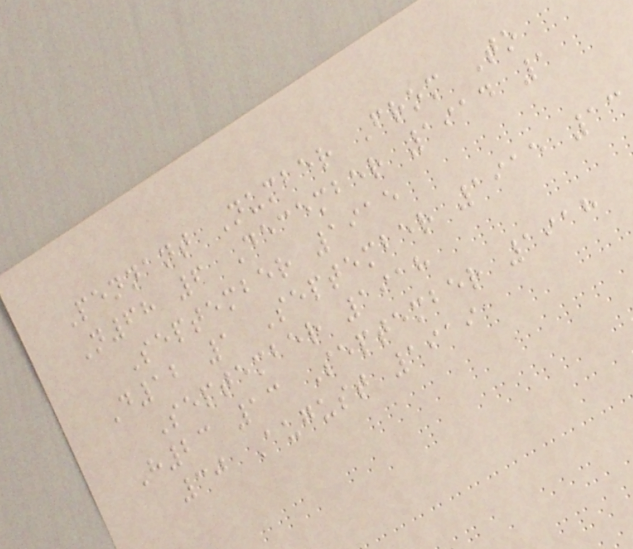Pennant Number From To
N68 6 December 1914 1
September 1915
D12 1 September 1915 13
September 1918
H23 13 September 1918
30 August 1919
